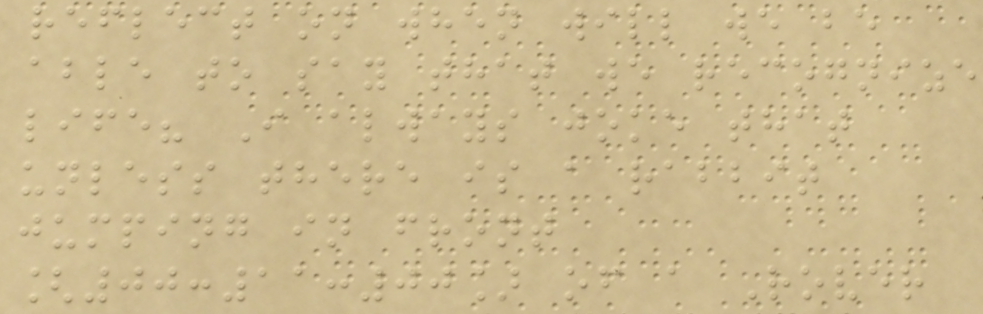reflect on when will we be
able to say that we recognize
life? I always joke that
unless there is a rabbit
jumping in front
[00:11:00] of a Rover
